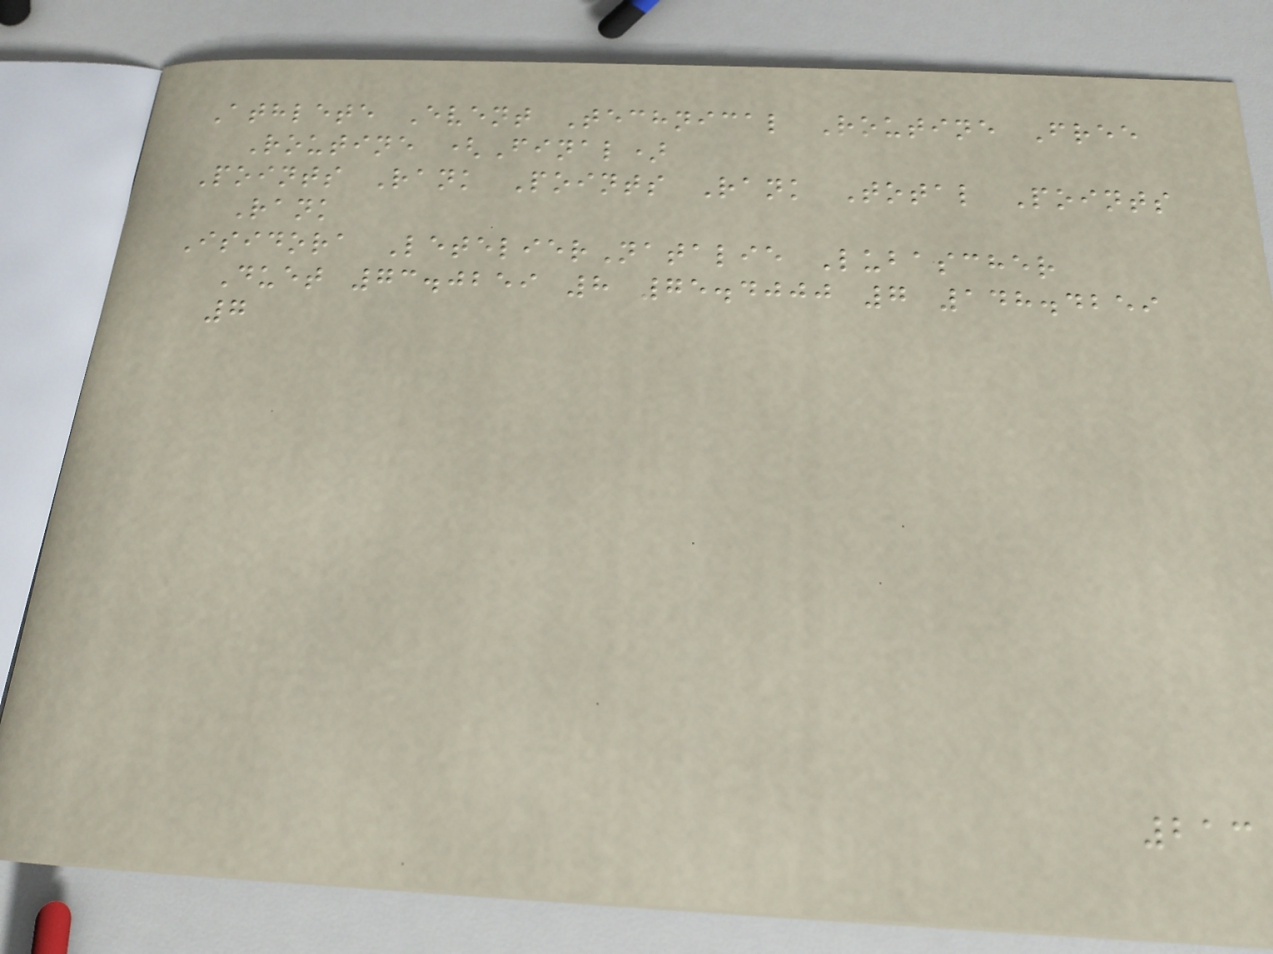Athlete Event Technical Routine Free
Routine (Final)
Points Rank Points Rank Total Points
Rank
Isidora LetelierNatalie Lubascher
Duet 73.0259 8 75.4000 7 148.4259
7
213
